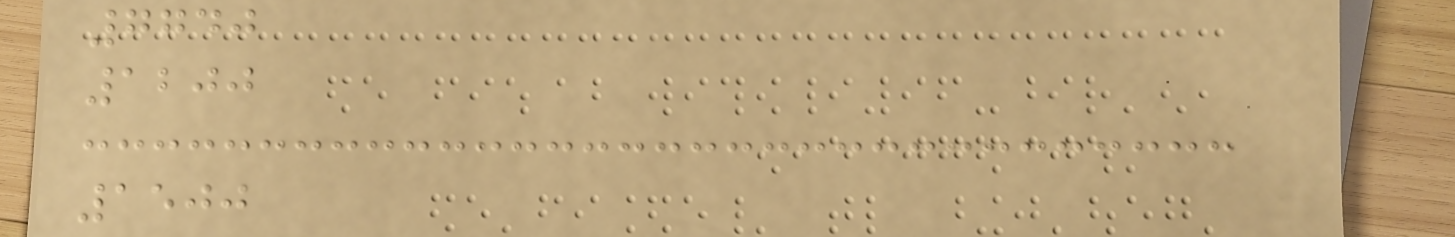7740
1200
1500
